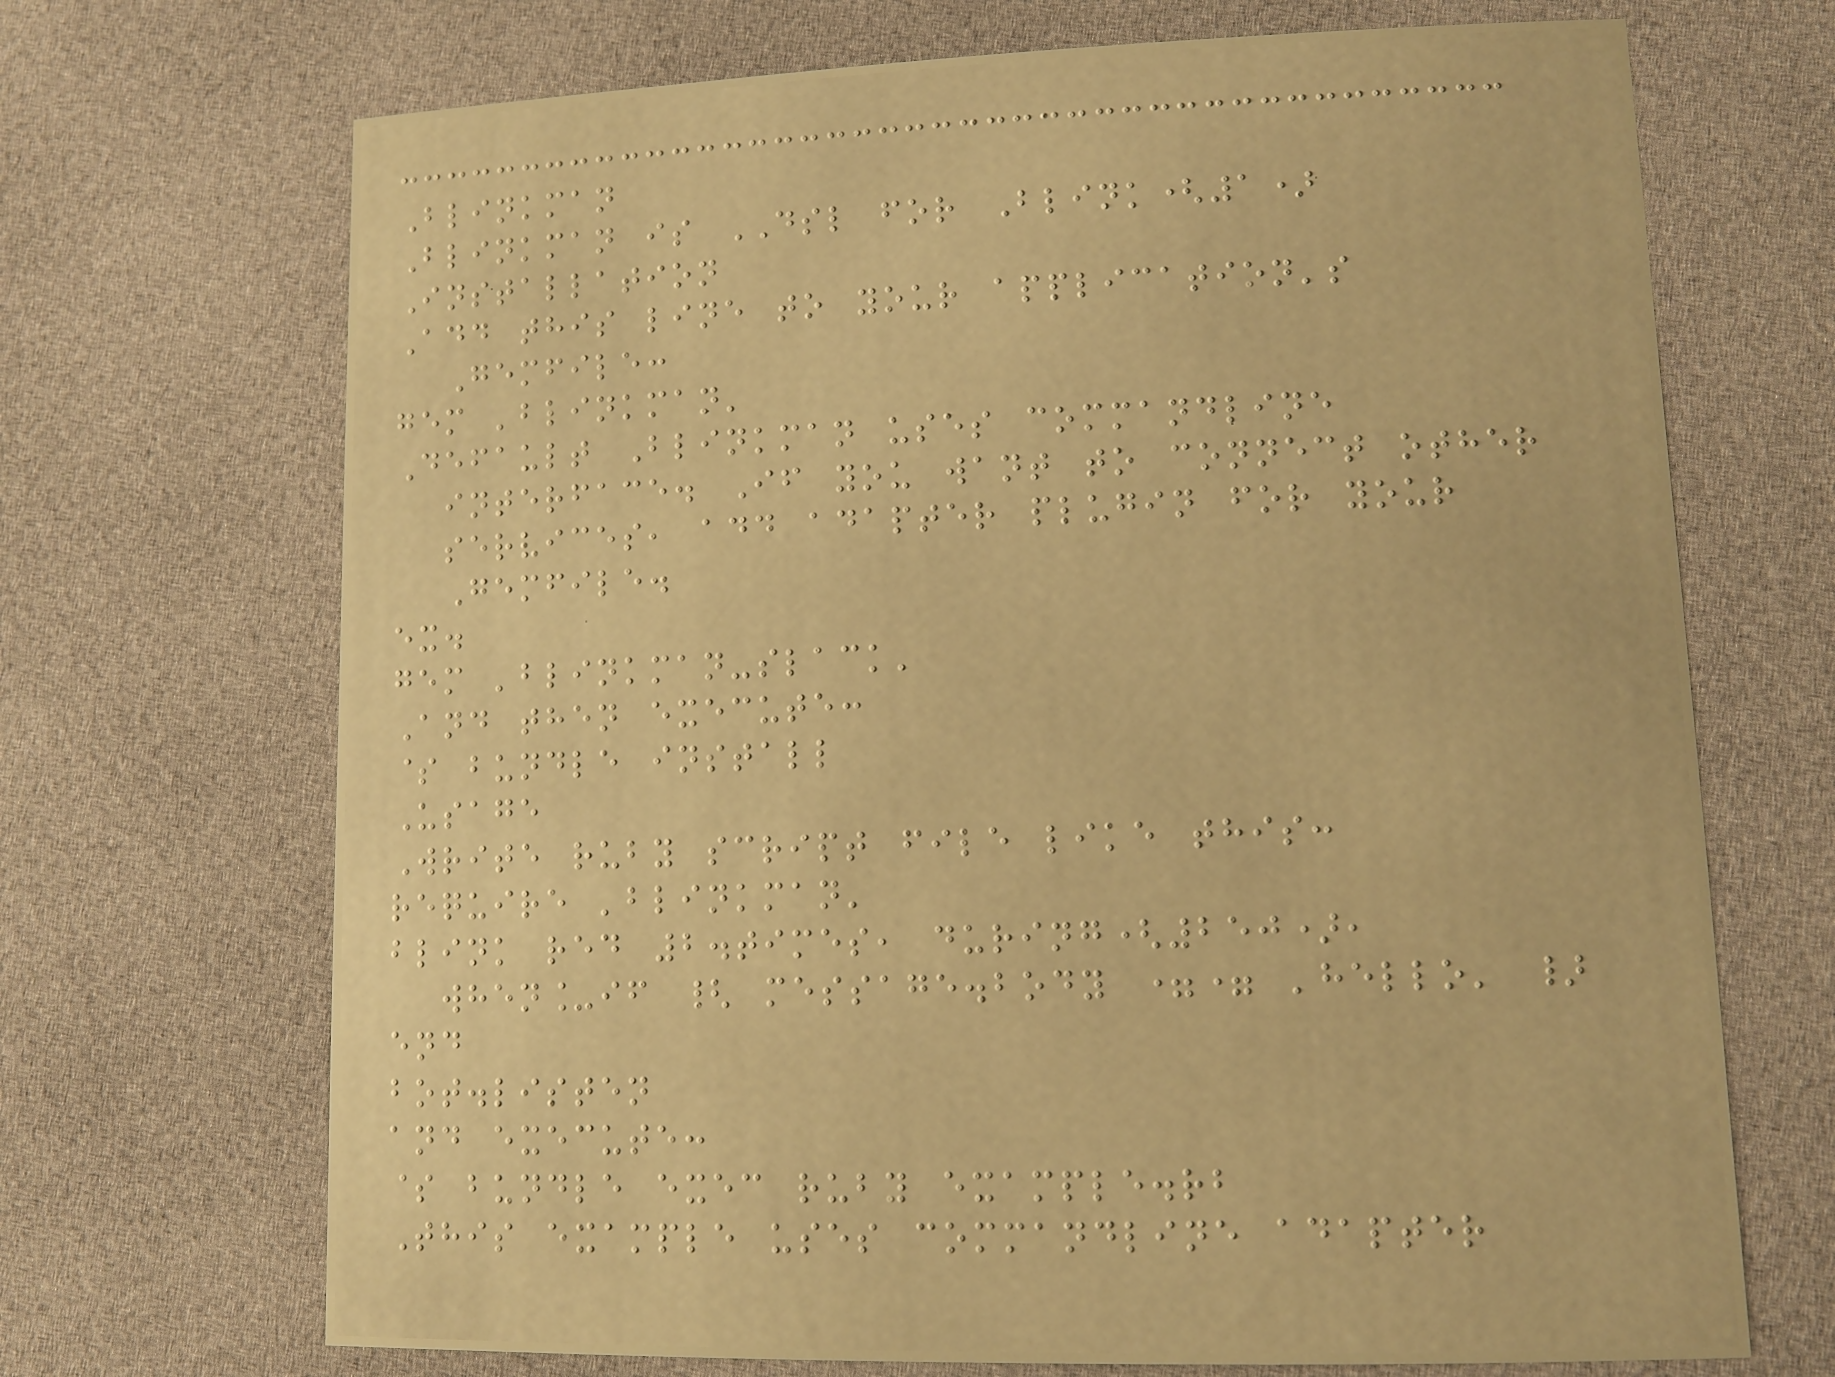Blinkman
Blinkman is DSL for Blink(1)
Installation
Add this line to your application's
Gemfile:
gem 'blinkman'
Default Blinkman uses commandline
interface. If you want to connect other
services, add adapter plugin for your
Gemfile.
ex.
gem 'blinkman-slack'
And then execute:
$ bundle install
Usage
Write ruby script file like this:
require 'blinkman'
blink red 2.times, during(250),
when_if { message.body == 'hello' }
end
bot.listen
and execute:
$ bundle exec ruby example.rb
This example uses commandline adapter
